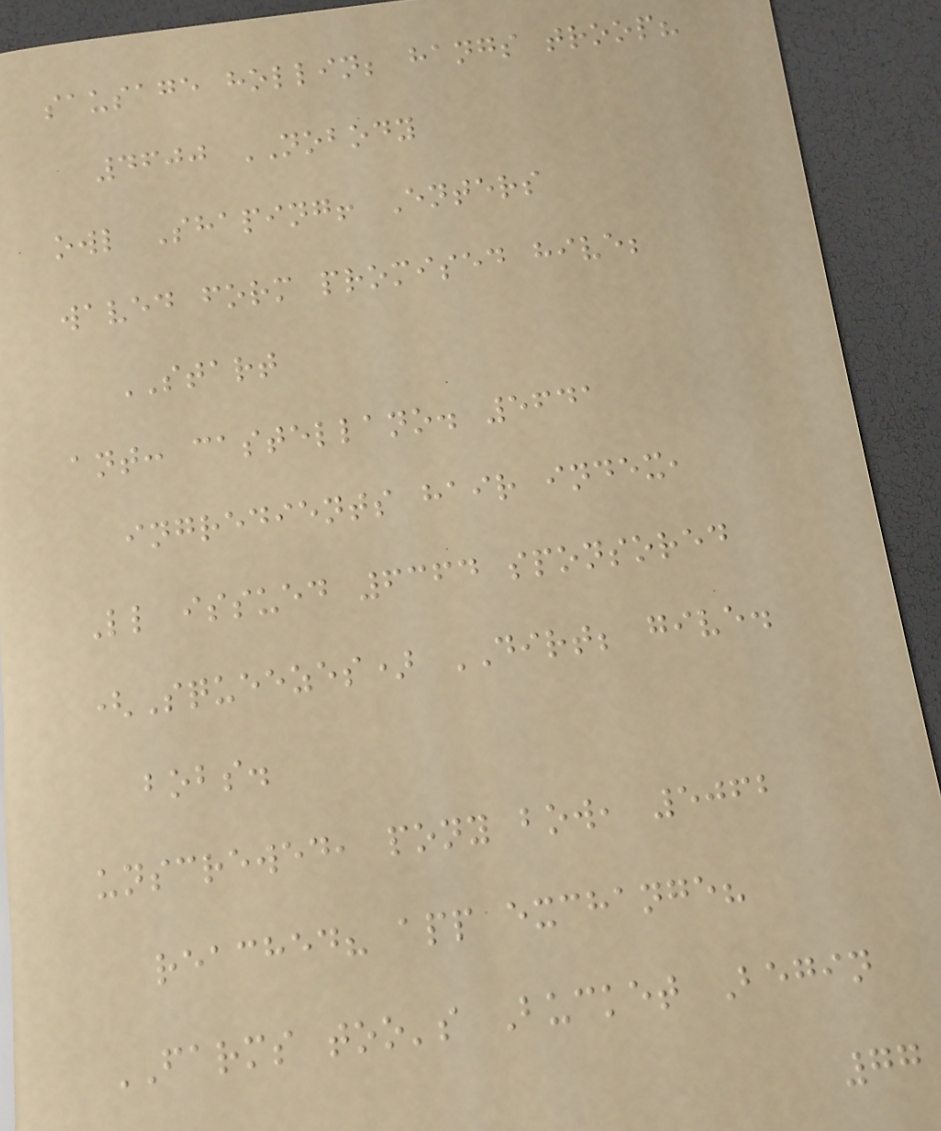sausage hollin; hangs troop?
4600 NOBODY
owl Shaping! Enters
waved form promised hive;
START
ant: castellano. 5641
ingredients hair index,
Ll issued 6364 sponsored
(Squeezes) DIRT; give.
bobs.
unscrewed, pony bow, 5062
reached? app exchange?
FARMS too's Bucket Begin
77
